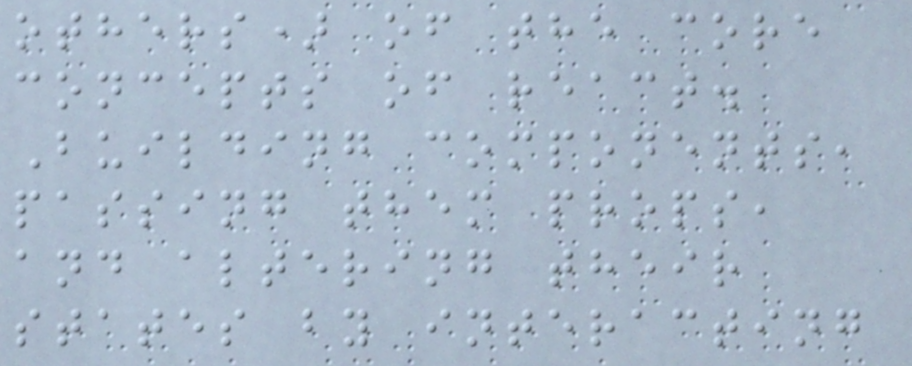others) of the core
concepts of react.
Building components,
passing them props,
and altering their
states by interacting
